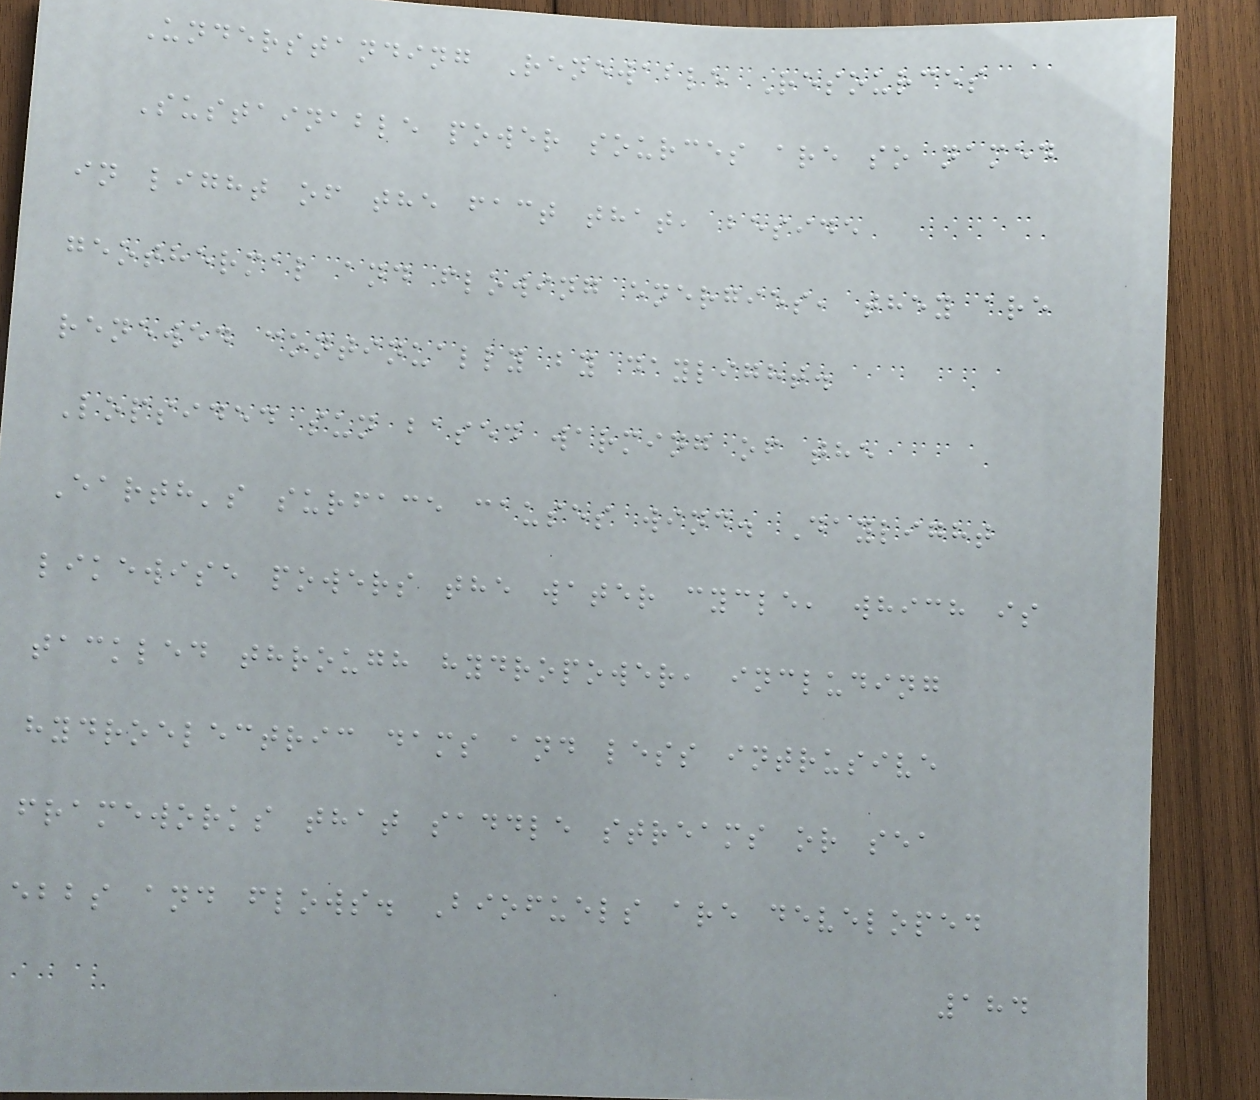Understanding Renewable Resources
Sustainable power sources are so named
in light of the fact that, beside
geothermal and flowing energies, they are
renewed continually by daylight.
Lopsided sun based warming of the
Earth's surface causes wind. Daylight
likewise powers the water cycle, which is
tackled through hydropower, including
hydroelectric dams and less intrusive
frameworks that saddle streams or sea
ebbs and flows. Biofuels are developed
184
